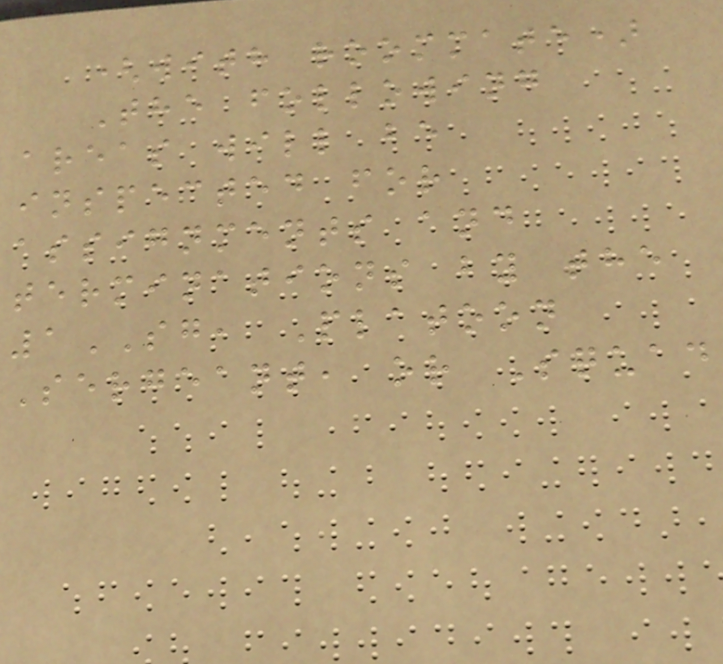(with roommate)
The following
areas will be
inspected for
assignments and
terminations by the
1SG, Platoon
Sergeant, or Squad
